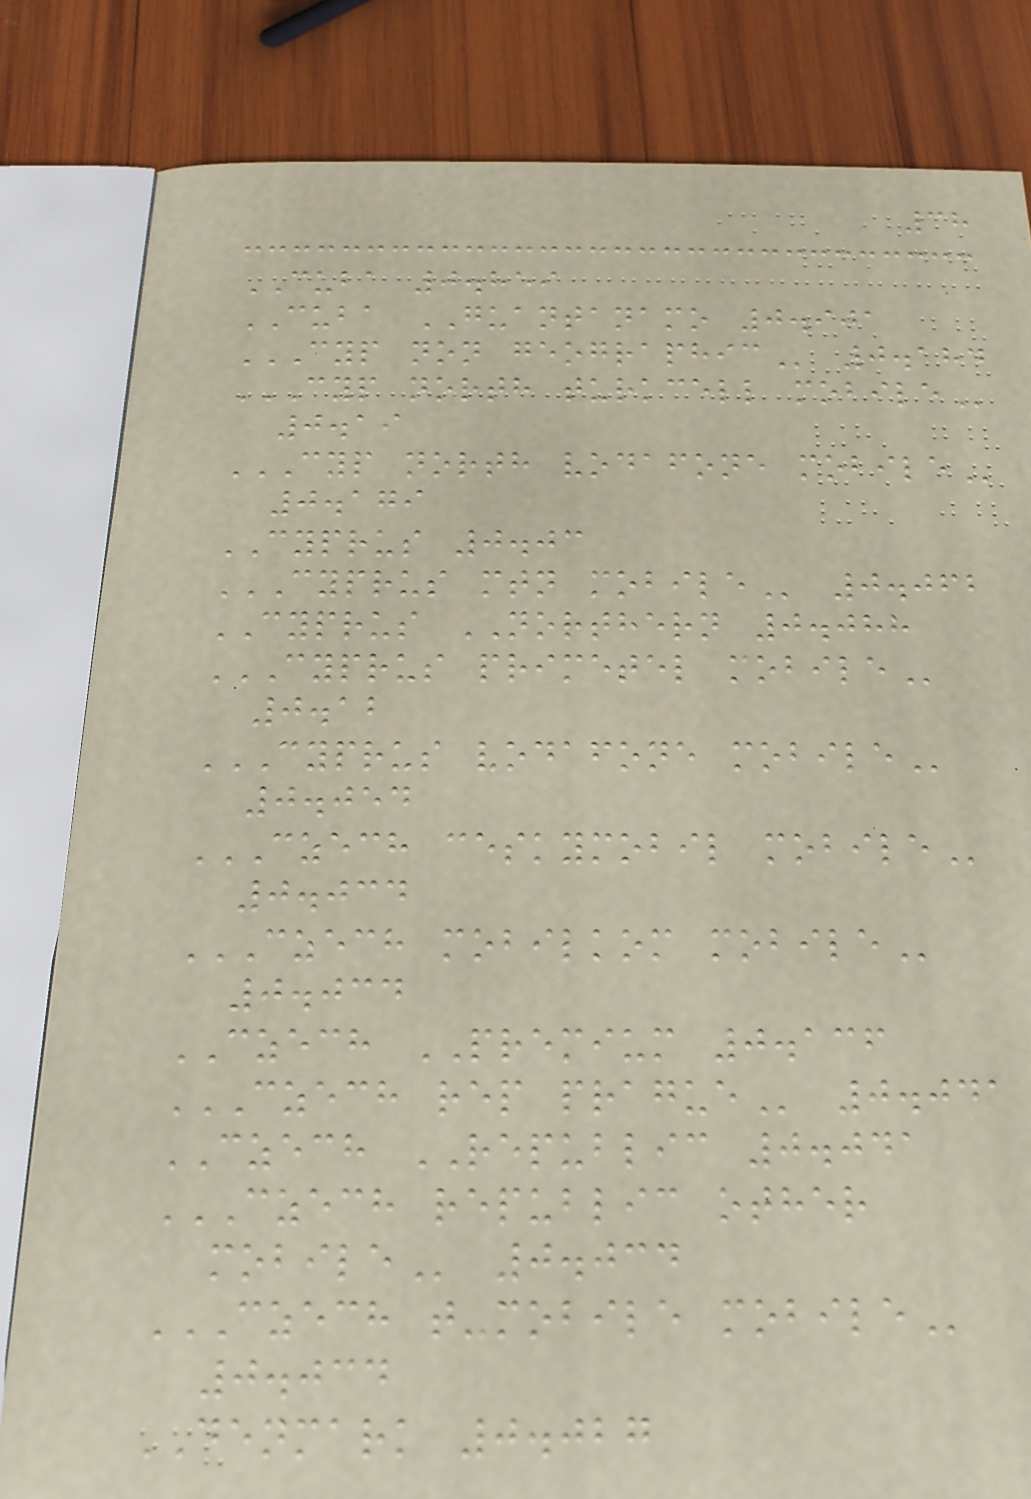38
CUBA 0.859
CUBA GUANTANAMO 0.901
CYP NON GEOGRAPHIC 0.184
CYP NORTH TURKCELL MOBILE
0.19
CYP NORTH VODAFONE MOBILE
0.179
CYPRUS 0.03
CYPRUS MTN MOBILE 0.062
CYPRUS NORTHERN 0.088
CYPRUS PRIMETEL MOBILE
0.12
CYPRUS VODAFONE MOBILE
0.054
CZECH CESKYMOBIL MOBILE
0.034
CZECH MOBILKOM MOBILE
0.034
CZECH PREMIUM 0.136
CZECH REP PRAGUE 0.041
CZECH REPUBLIC 0.041
CZECH REPUBLIC OTHER
MOBILE 0.034
CZECH T-MOBILE MOBILE
0.034
DENMARK 0.027
